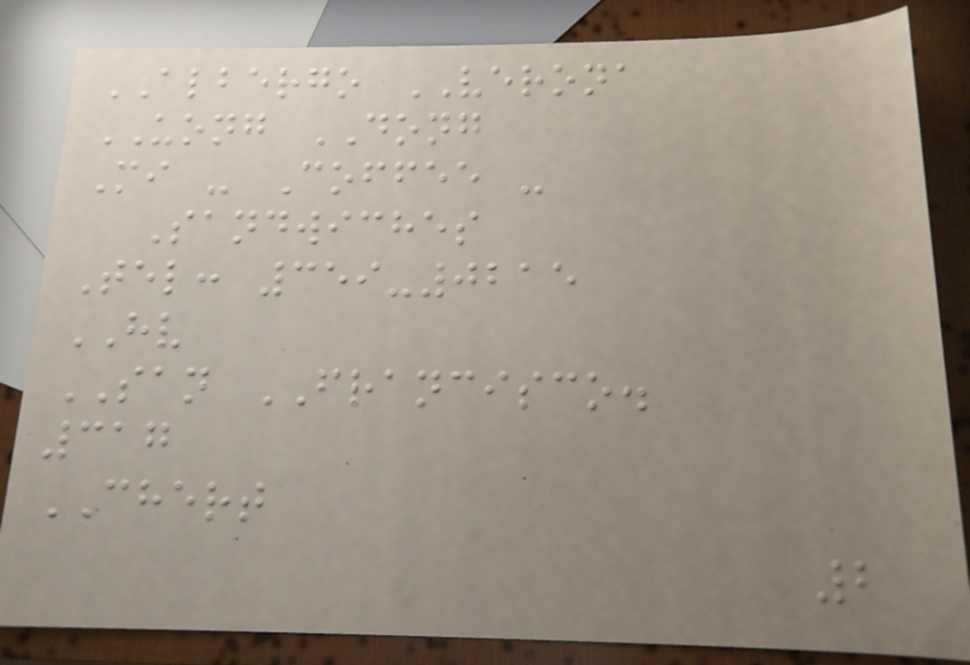ALBERGO VERONA
UONG DONG
Mi - Coffee -
Sandwiches
Tel: 359-0215
HV
SAN FRANCISCO.
317
CHERT
2
